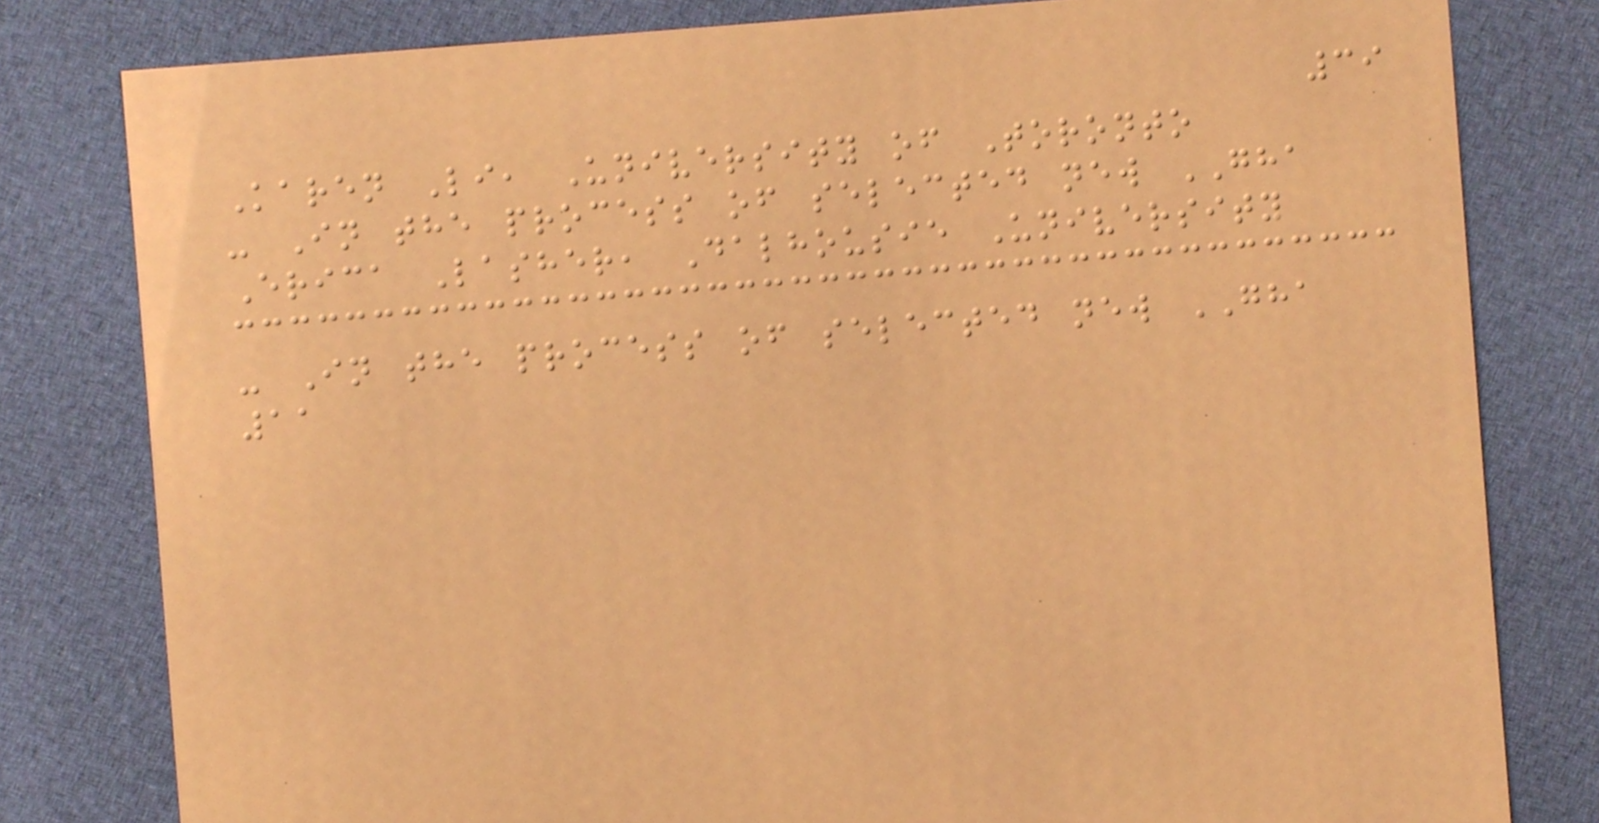39
Karen Li, University of Toronto
- In the process of selected new GHA
Erica Lasher, Dalhousie University
- In the process of selected new GHA
11
